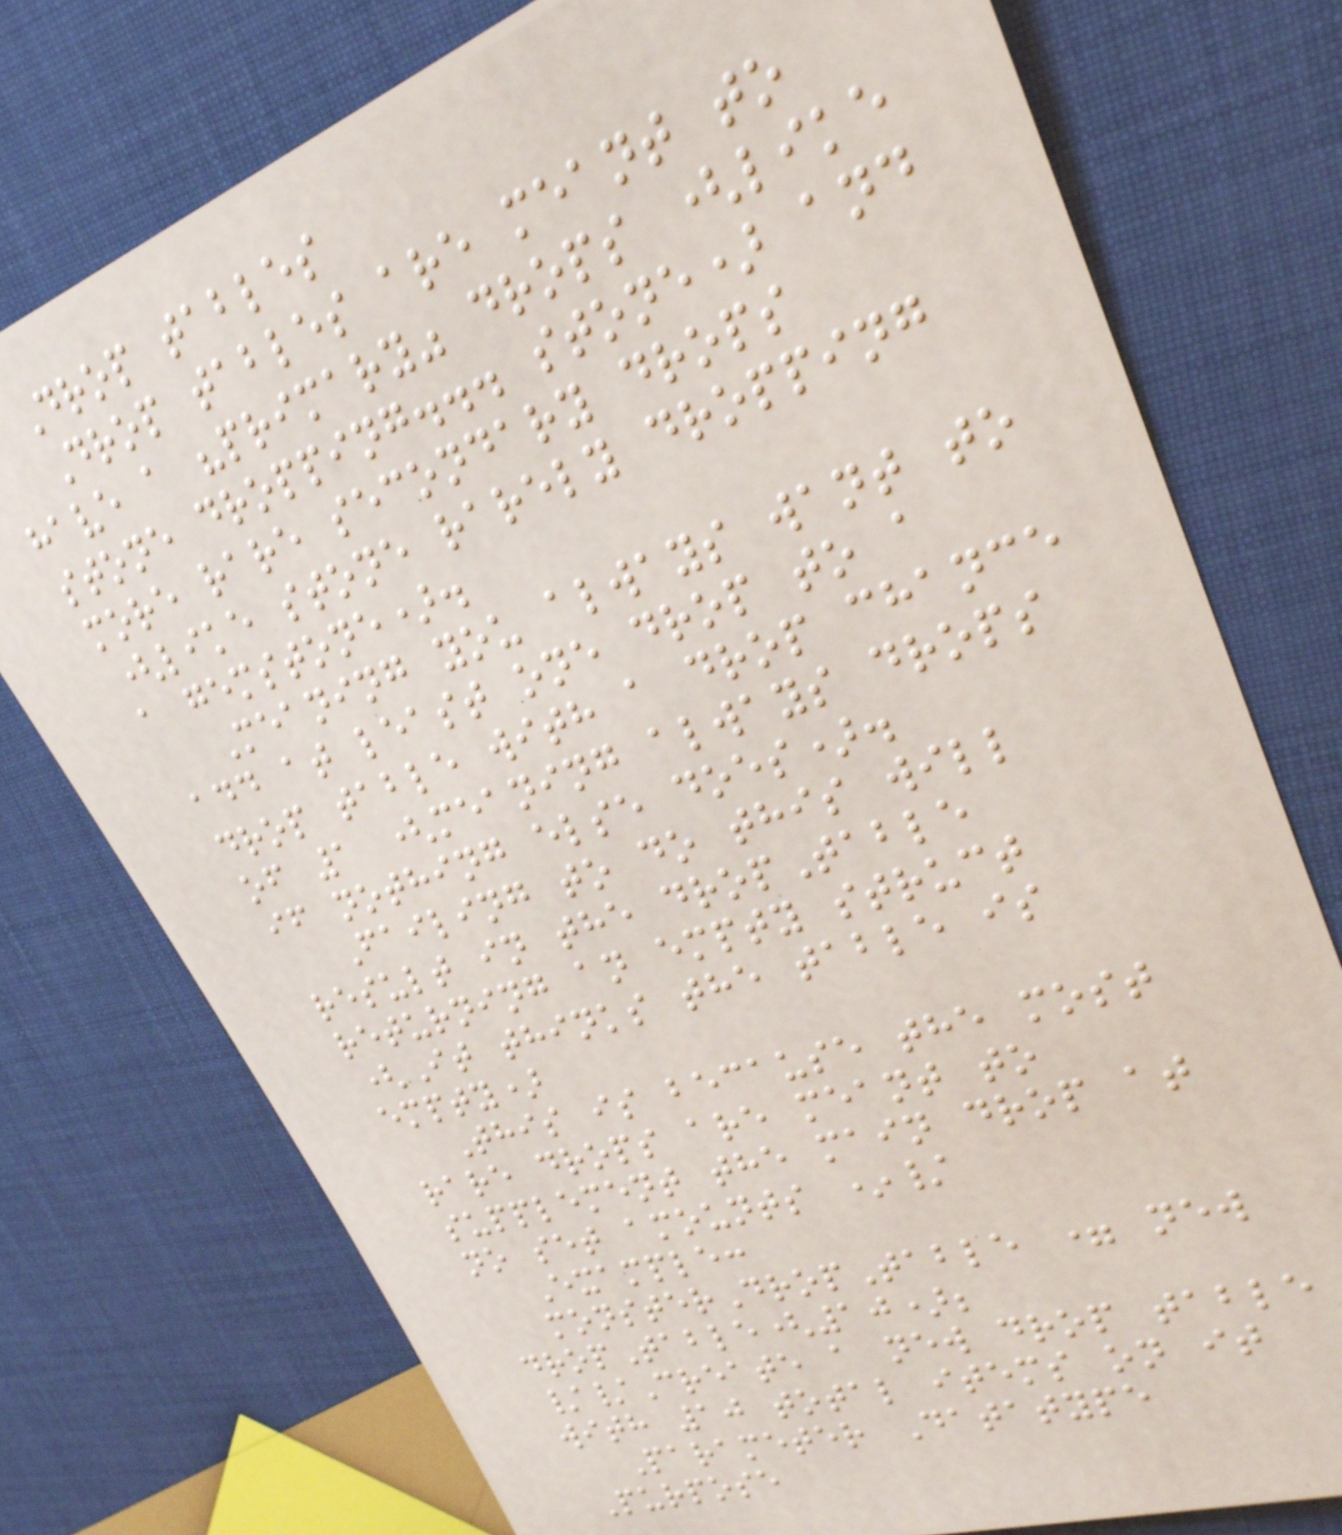Drop tables
Drop tables are meant to
have a "primary" drops (like
stone dropping... stone) and
more rare secondary drops
(like stone rarely dropping
a gemstone).
Meaning you always want to
add at least one drop to a
drop table with a drop chance
of 1 (meaning always drops
if nothing else does).
Failing to do this will
result in the dropTable
returning an empty struct
(It thinks the table is
empty)
This is because the most
rare drops are meant to
supplement the main drop at
no set amounts */
Example:
monsterDropTable = new
dropTable(10);
//Create a new drop table
with 10 total items on it
Parameter Datatype
Purpose
